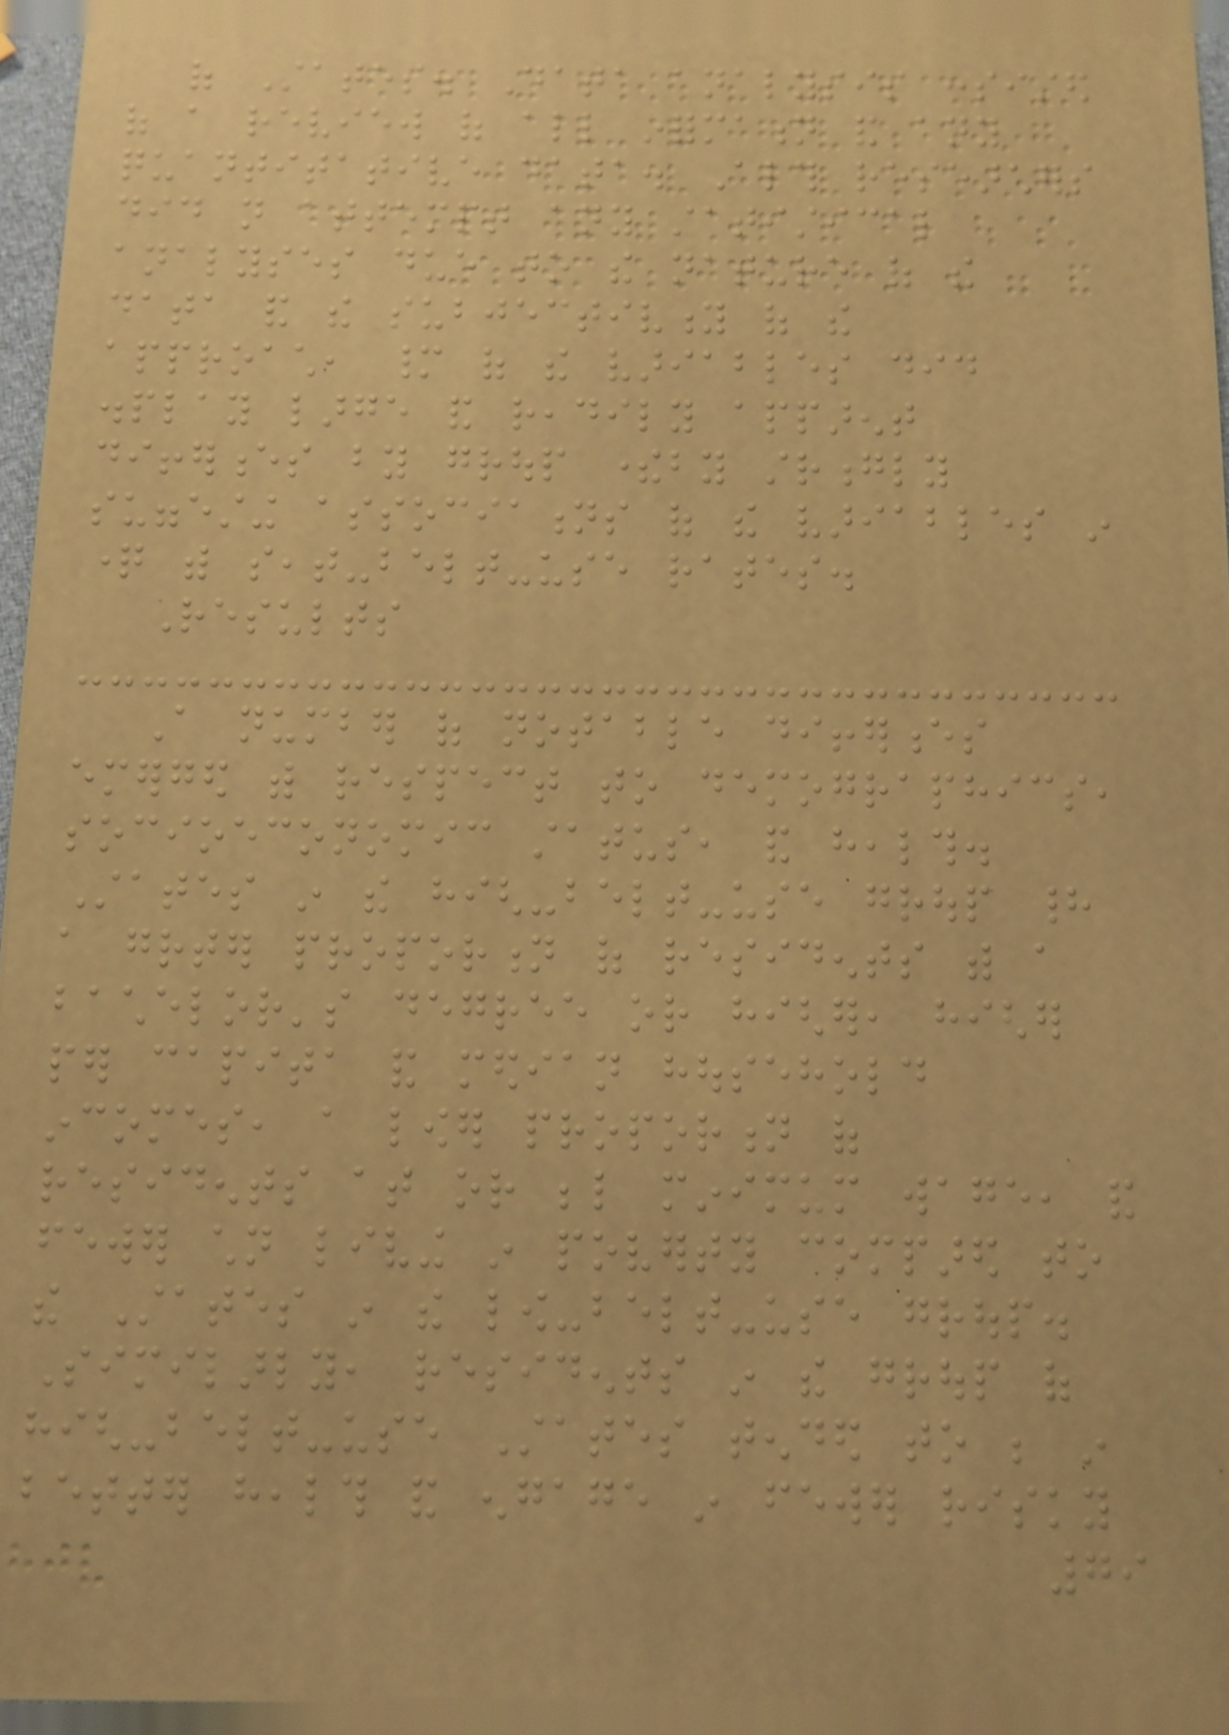of States. Data analysis consisted
of a review of all information and any
quantitative data. Although researchers
did not attempt any statistical
analyses due to the nature of the
data and the subjectivity of the
approach, many of the variables did
display large and readily apparent
differences by group thereby strongly
suggesting associations of the variables in
question with seat-belt-use rates.
Results
A number of notable differences
emerged with respect to demographics,
socioeconomic status, and health.
States in the high-belt-use group had
a greater proportion of residents with a
bachelor's degree or higher, higher
per capita and median household
incomes, a lower proportion of
residents at or below minimum wage, and
fewer children living in poverty compared to
the States in the low-belt-use group.
Similarly, residents in the group of
high-belt-use States tended to be in
better health and engage in fewer risky
79
